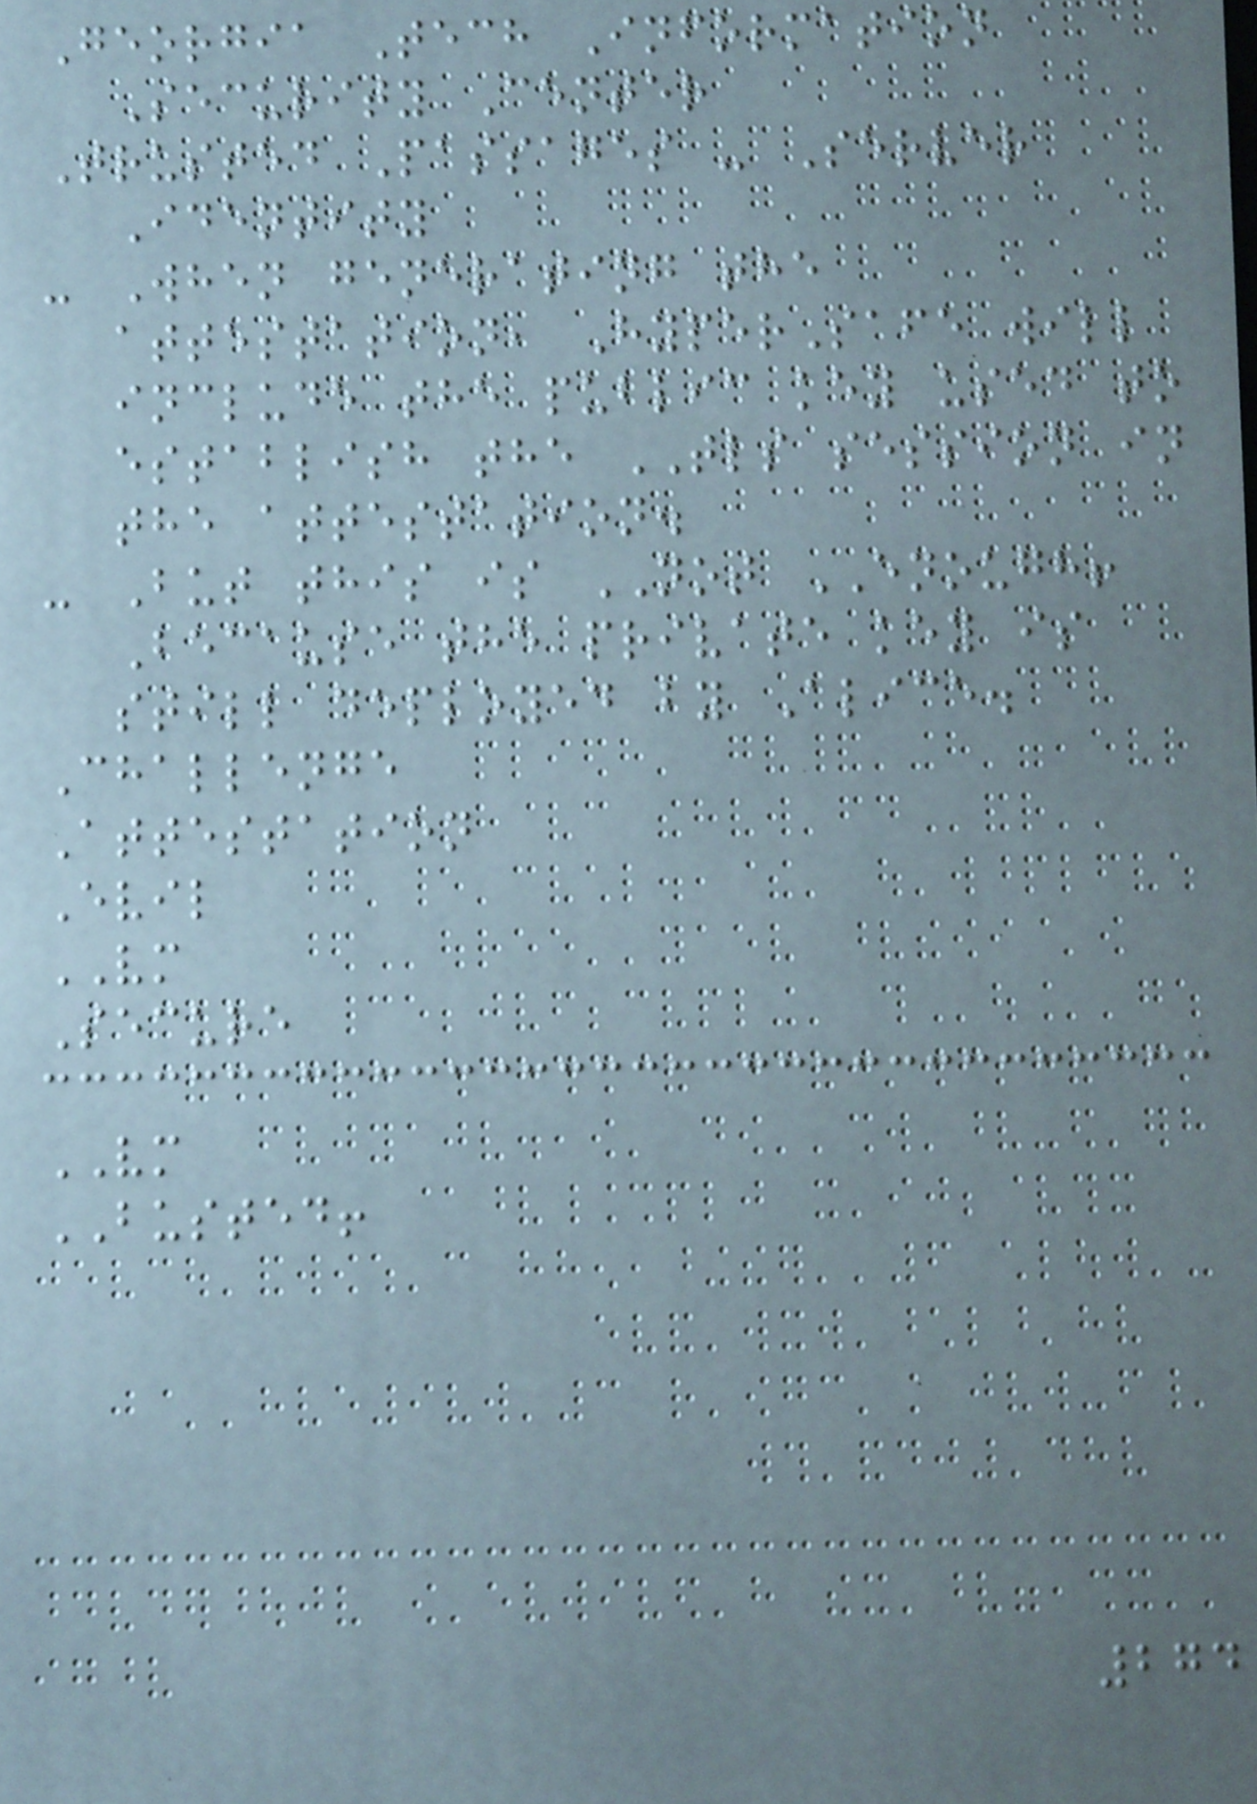Georgia Tech Information
Security Center
Trusted Passages - Server
Identity
- When generating the
attestation, HyperSafe will
include the public key used to
establish the TLS session in
the attestation.
- But this is NOT ENOUGH!
Because the private key is
still deployed by Alice.
Challenge
Attestation
Evil
VM
Secure
VM
BUSTED!
274
